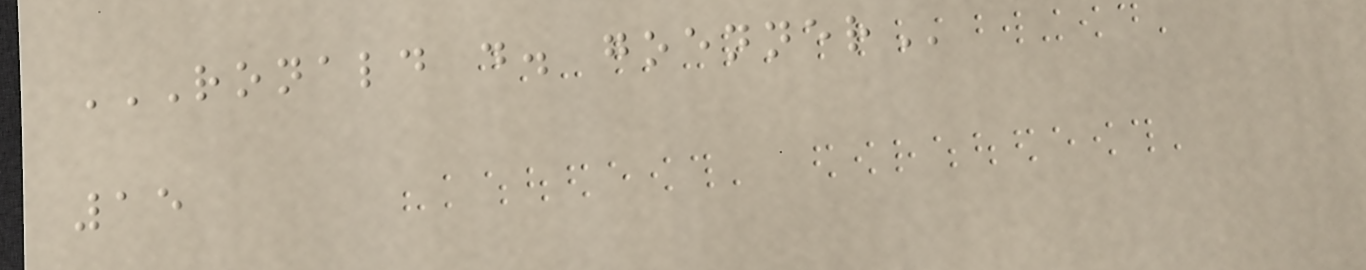RONALD D. GOENNER
15
